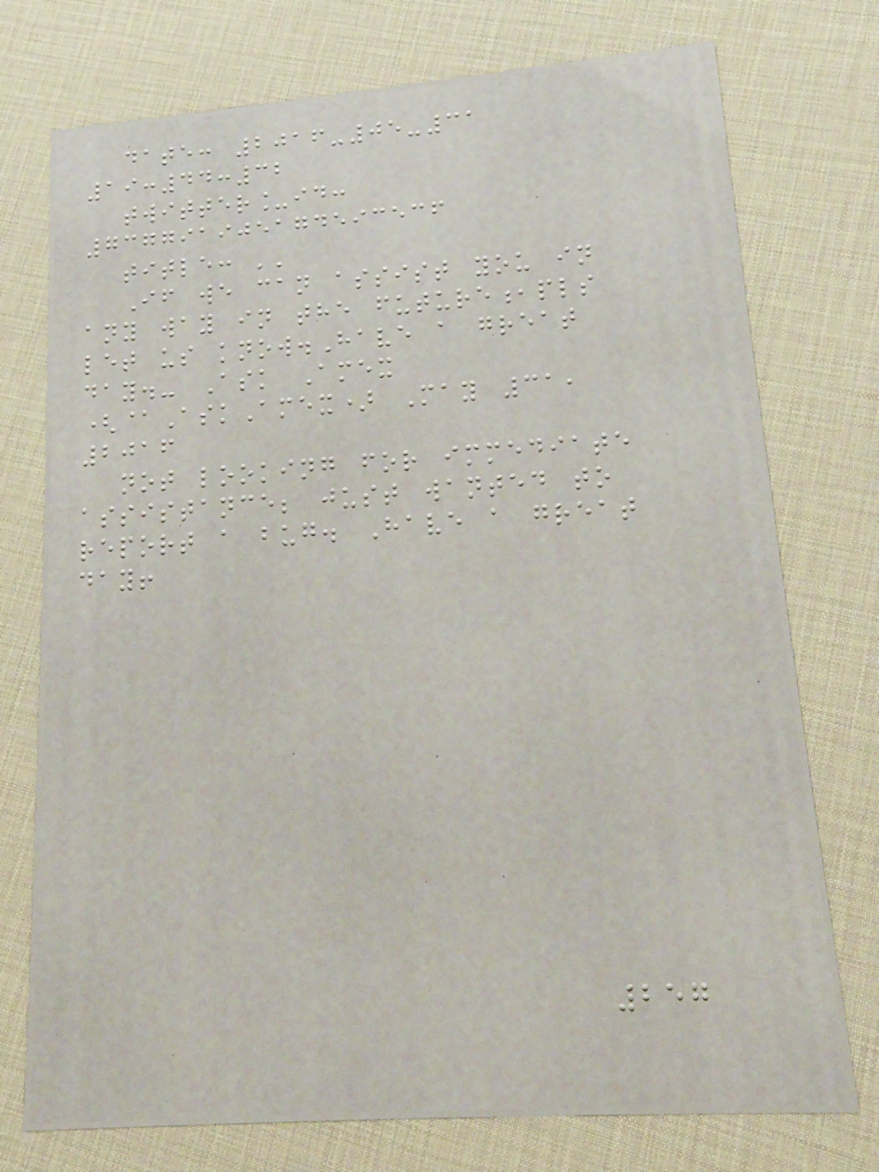date: 2016-05-31
19:44:32
twitter_id:
737791905174593536
title: ''
If we can assist you in
any way in the future,pls
let us know.Have a great
day.- Ask Amex
(@AskAmex) May 31,
2016
not looking for immediate
assistance; just wanted to
report a bug. Have a great
day!
257
